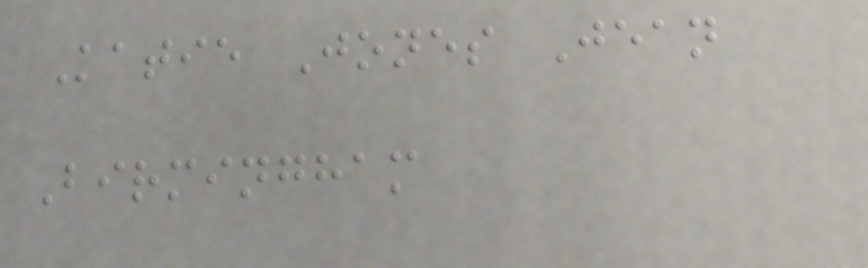Katie Jones Jean
Birmingham
